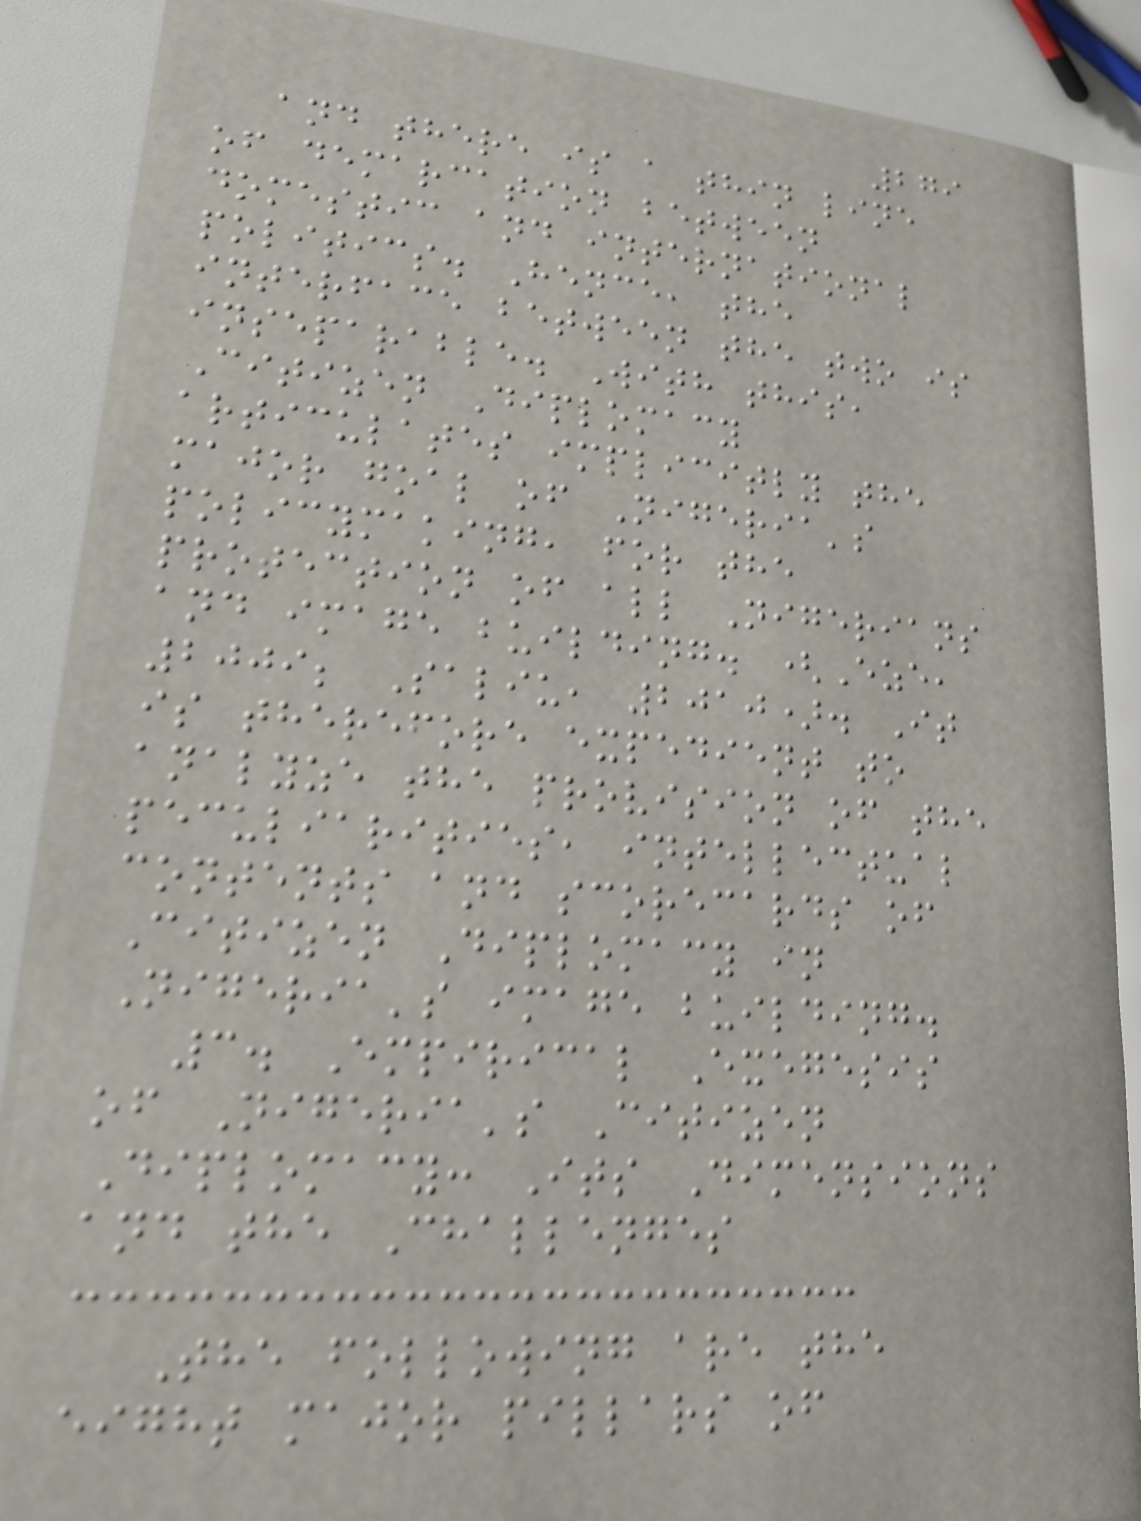279
and there is a thin line
of demarcation between
domestic and international
politics. Hence, the
interface between the two is
inseparable. With this,
Citizen Diplomacy
articulates implicitly the
major goal of Nigeria's
policymaking, for the
protection of all Nigerians
and image building. (Eze,
2009; Saliu, 2010). It
is therefore expedient to
analyze the provision of the
peculiarities, intellectual
contents and scorecards of
Citizen Diplomacy in
Nigeria's image building.
3. Empirical Exegesis
of Nigeria's Citizen
Diplomacy: Its Dimensions
and the Challenges
The following are the
eight major pillars of
